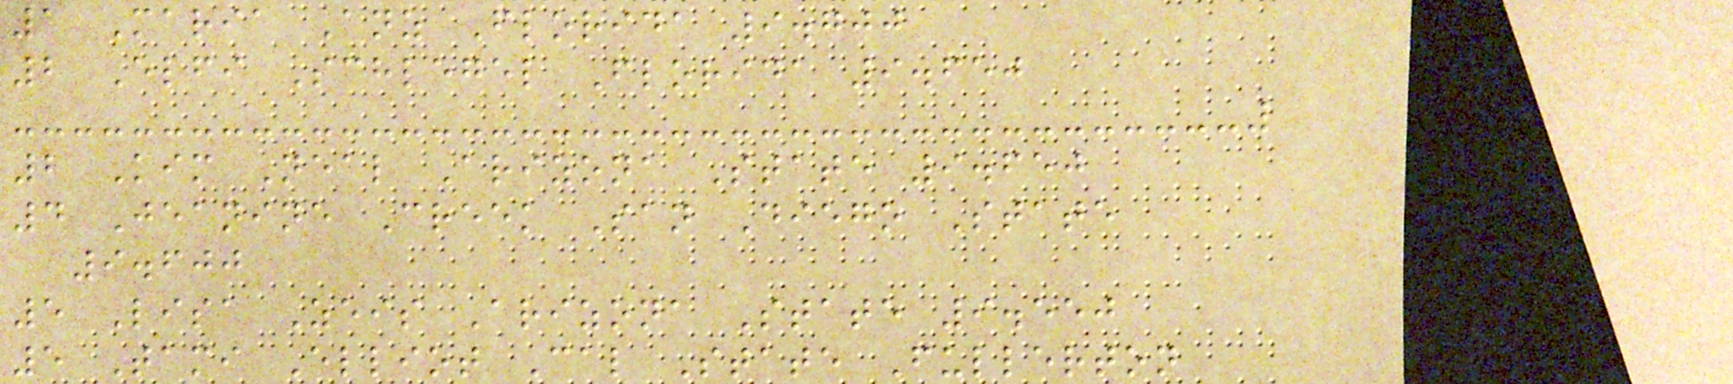1 Maria Anz Florida 9.700
2 Elfi Schlegel Florida 9.650
2 Kim Neal Arizona State 9.650
4 Jeanine Creek San Diego State
9.600
5 Lisa Zeis Arizona State 9.550
5 Tami Elliot Cal State Fullerton
